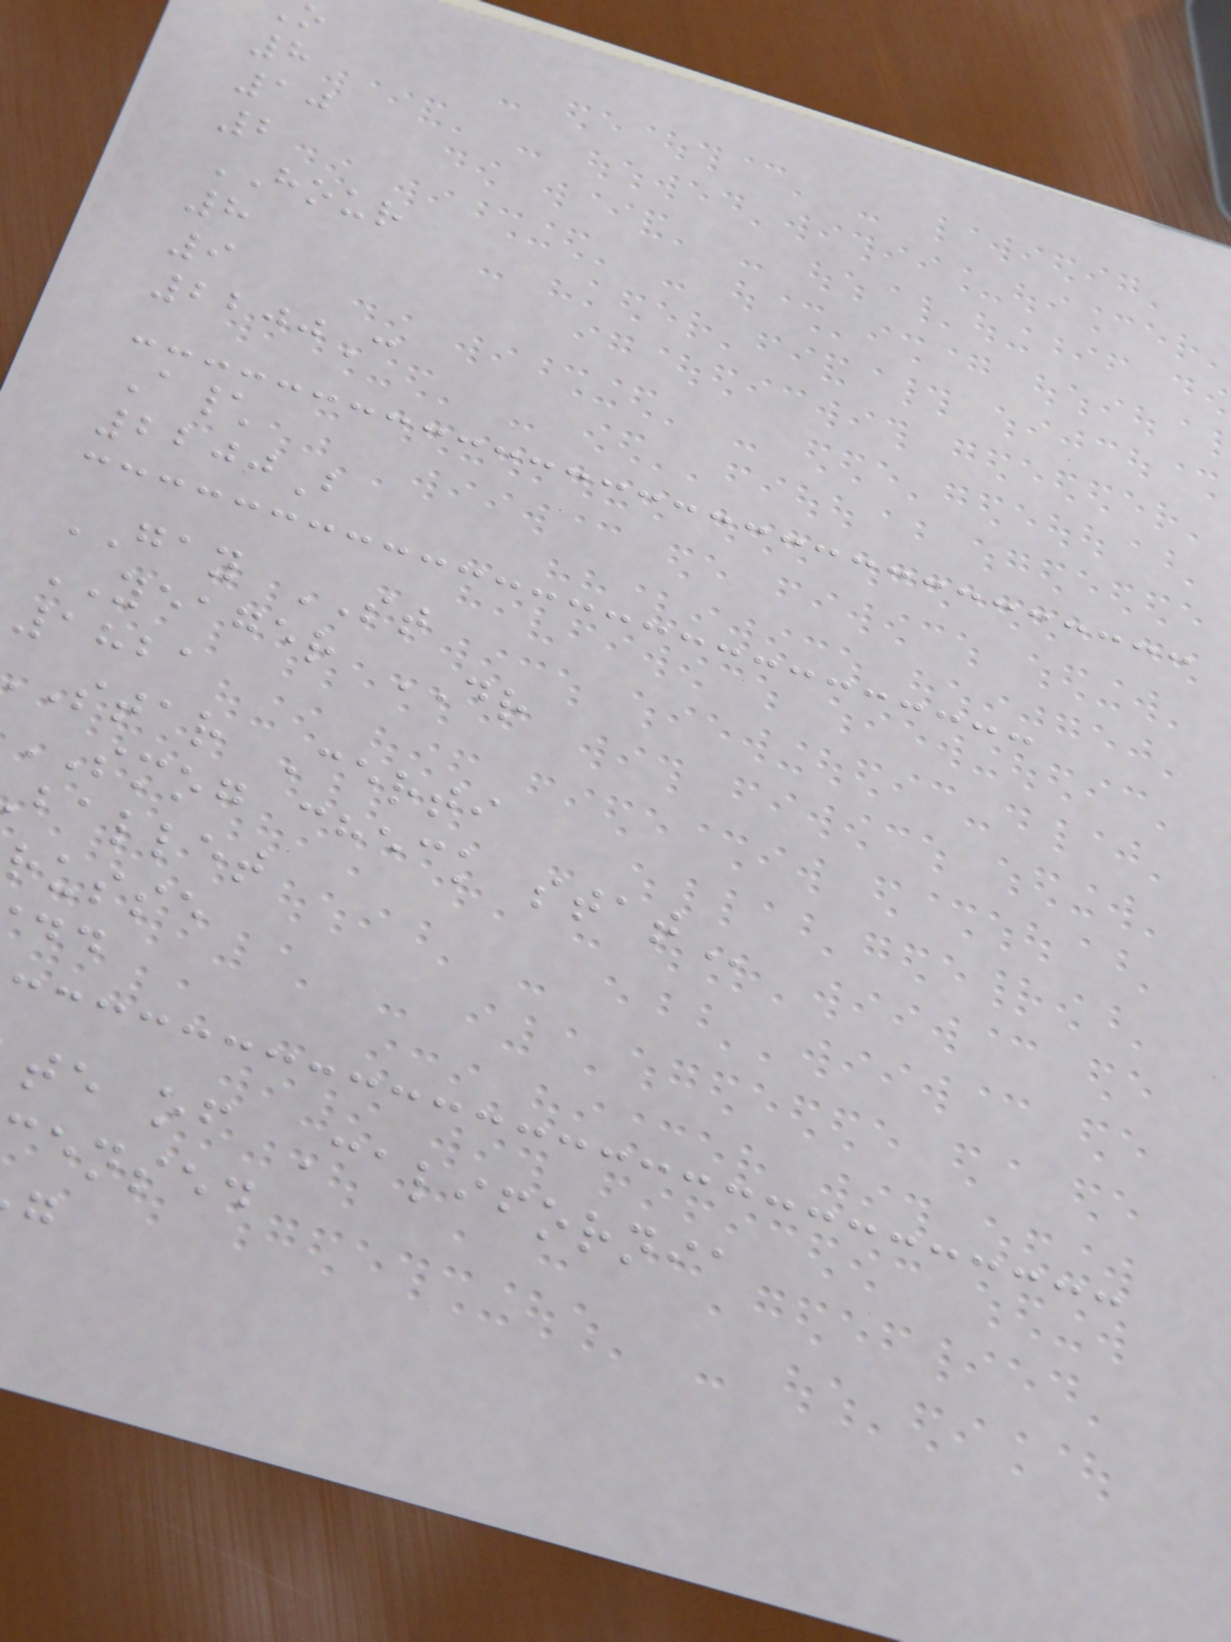8
10
2
HOUR
8
9
2200C
A\
2200B
GAY ST
YEAGER DR
1821
star Certi
SMOG check
ballet
russe
te of California
ensed
